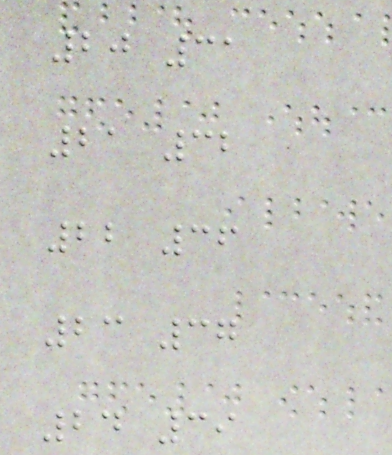20 31
21 32
22 36
23 37
24 39
